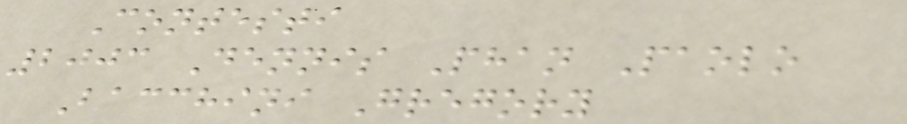Contesti
2003 Dennis Phan Paolo
Bacchini Gregory
